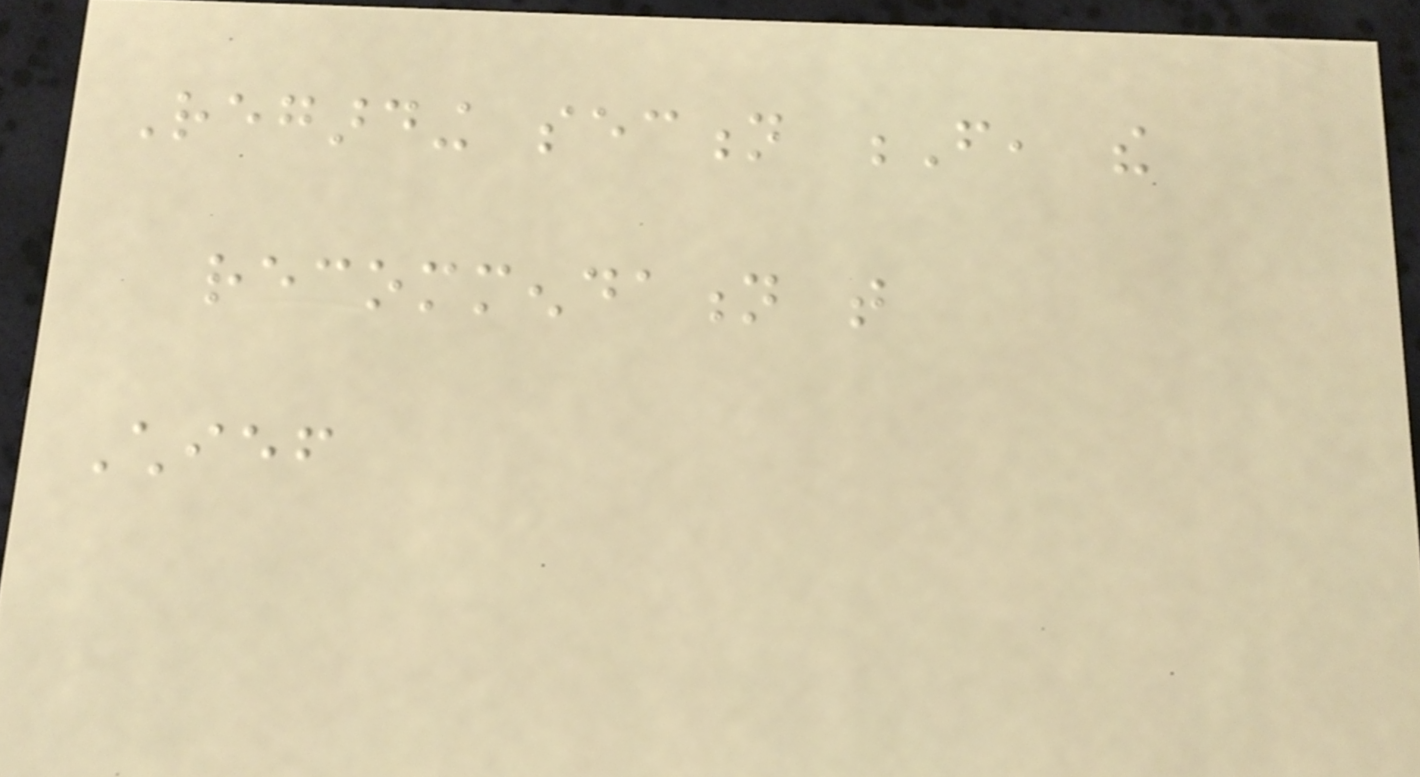Regarding section F, the
recommendation that
Chief
